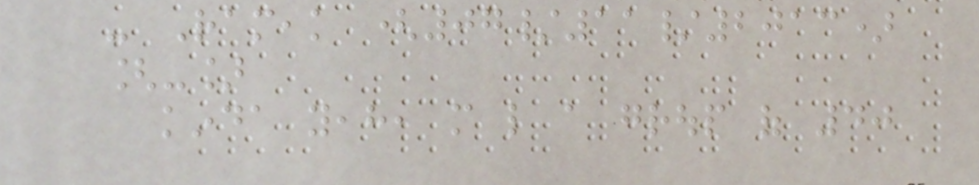- Rameak (07/11/2013)
[-]
kinda yeah, more like a group of 40
